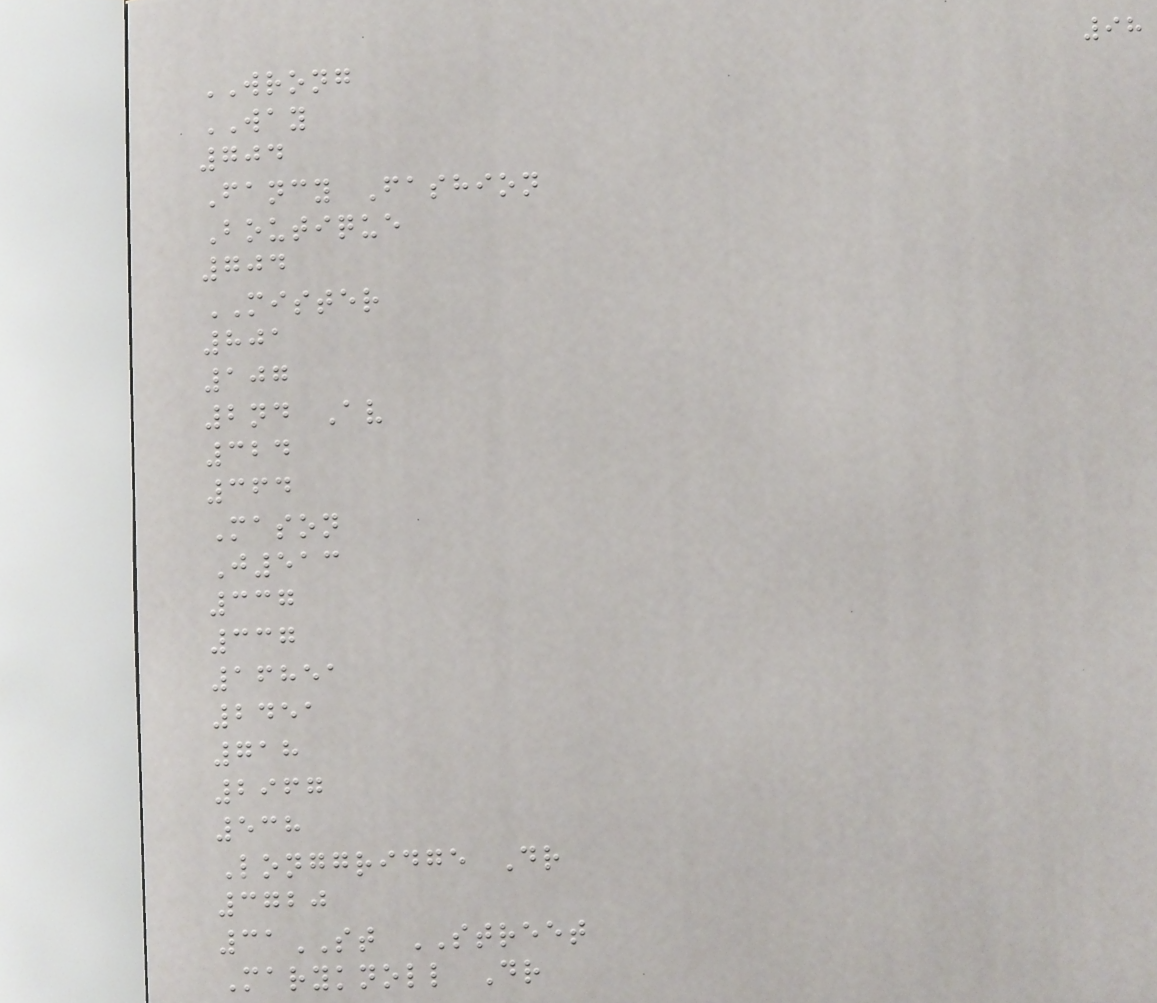98
WRONG
WAY
704
Fancy Fashion
Boutique
704
MISTER
801
107
2nd Av
324
364
Mason
J513
337
337
16851
2451
718
2967
538
Longgridge Dr
3720
31ST STREET
Maryknoll Dr
